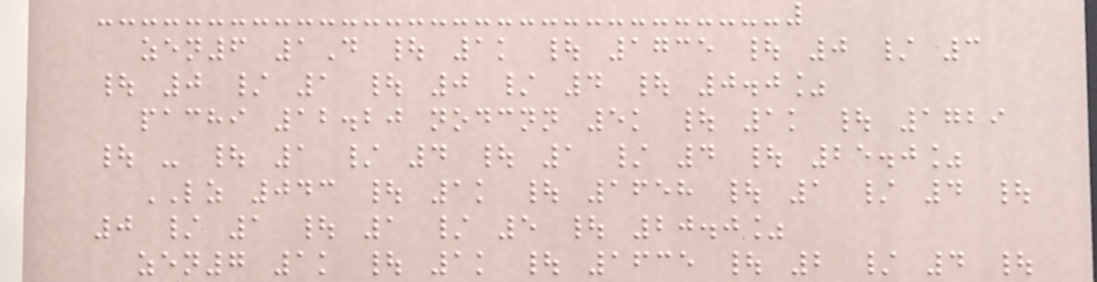zen6 1D | 1k | 1735 | 0 / 3
| 0 / 1 | 0 / 4 | 0.0%
pachi 12.20 nodcnn 5k | 1k | 1729
| - | 1 / 4 | 1 / 4 | 25.0%
LZ 043 | 1k | 1658 | 1 / 4 |
0 / 1 | 1 / 5 | 20.0%
zen7 1k | 1k | 1635 | 2 / 4 |
